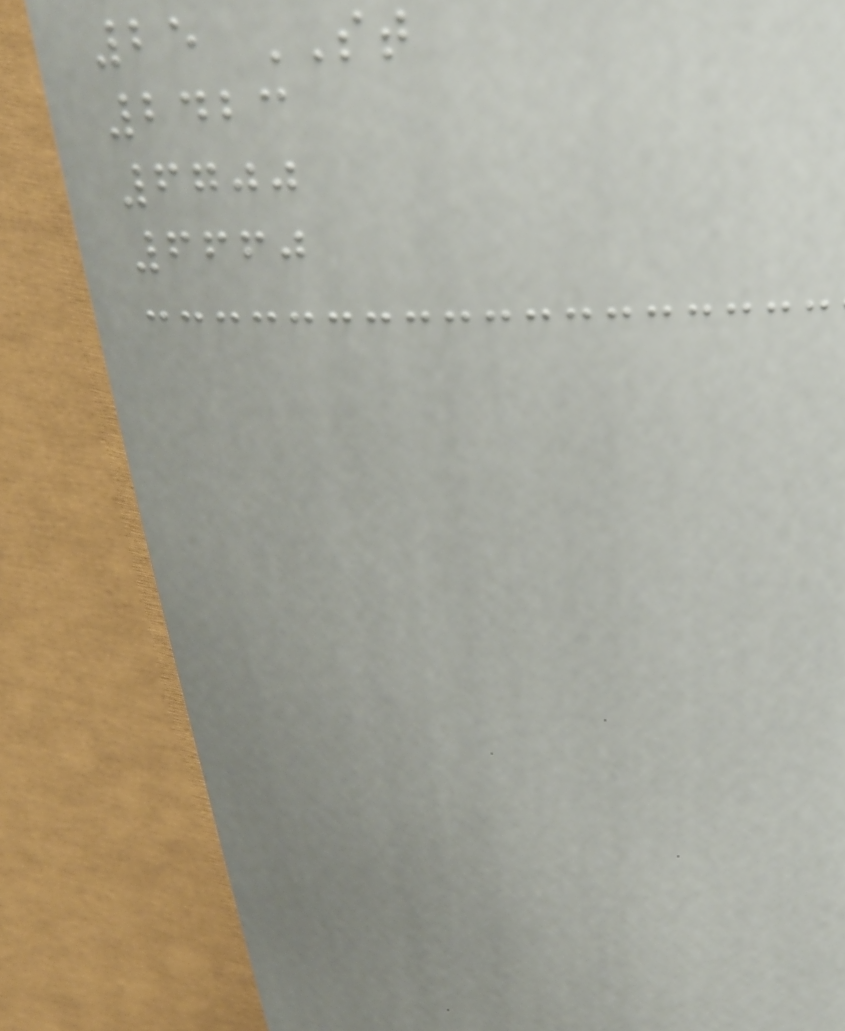25 ST
2423
6700
6660
